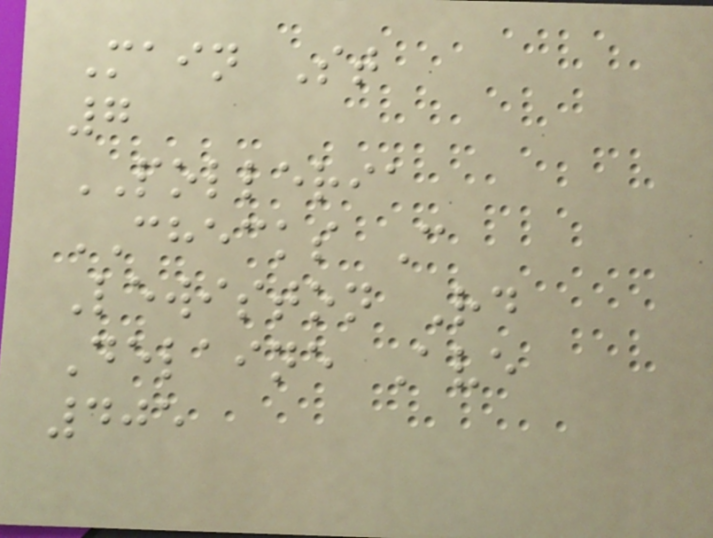Main St
7
POLLERIA
CHECKS C
Lewiston Rd
Delaine Ave
405
